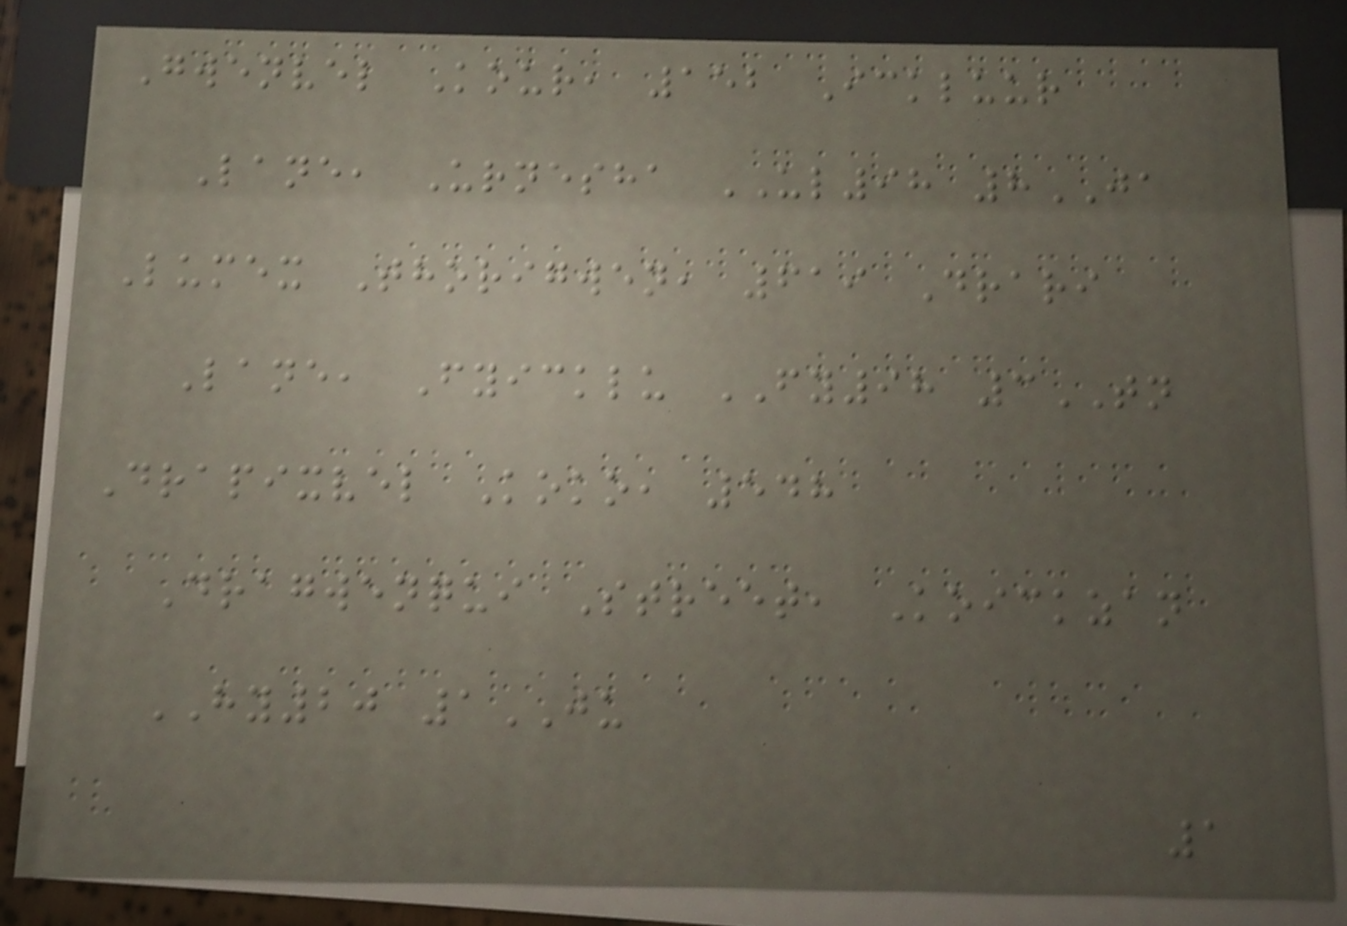Gwenvel Kour, 152 Ickluur
Lane, Urnesha UL98 8JA
Lumex Thorigwen, 619 Drari
Lane, Fyicklu FY98 3TN
Drapixvel Koko, 548
Dragwenqui Street, Koickzan
HY20 1JU
1
